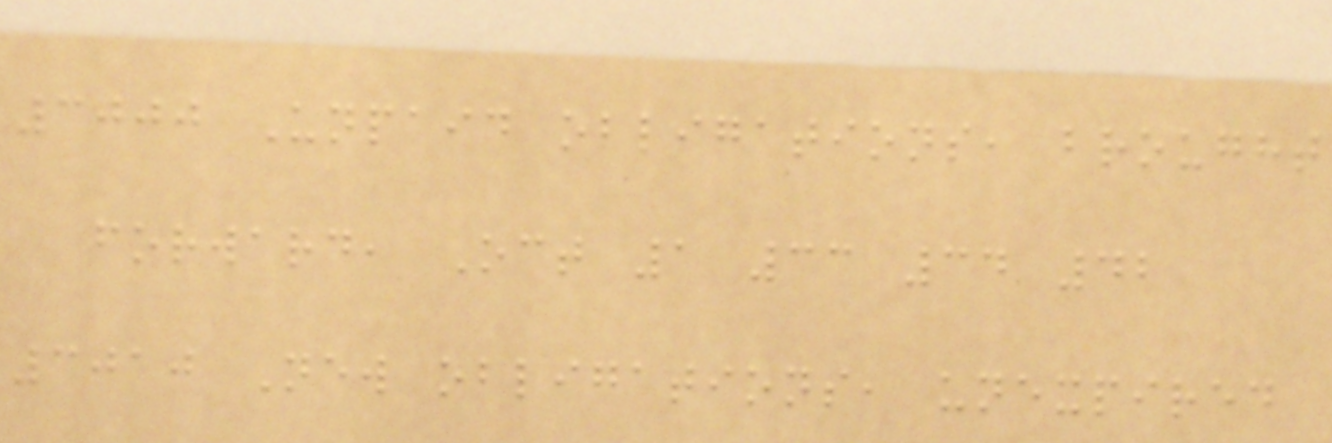3000 Unpaid obligations, brought
forward, Oct 1 33 34 42
3010 New obligations, unexpired
